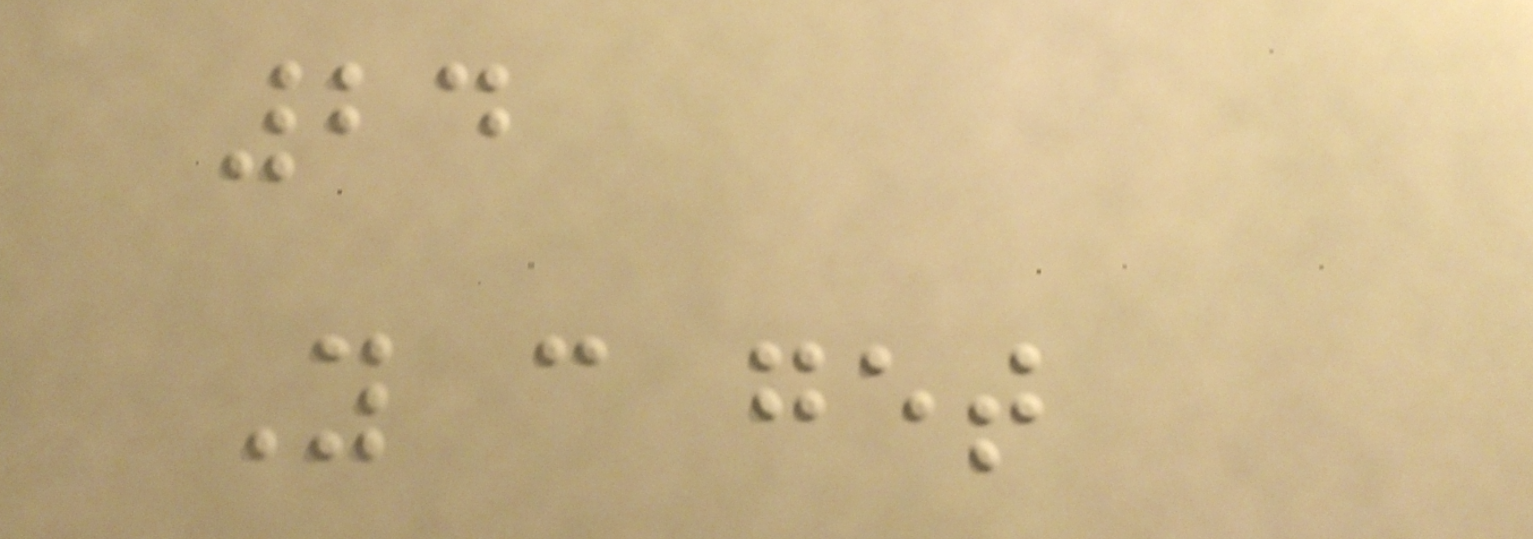24
You can get
